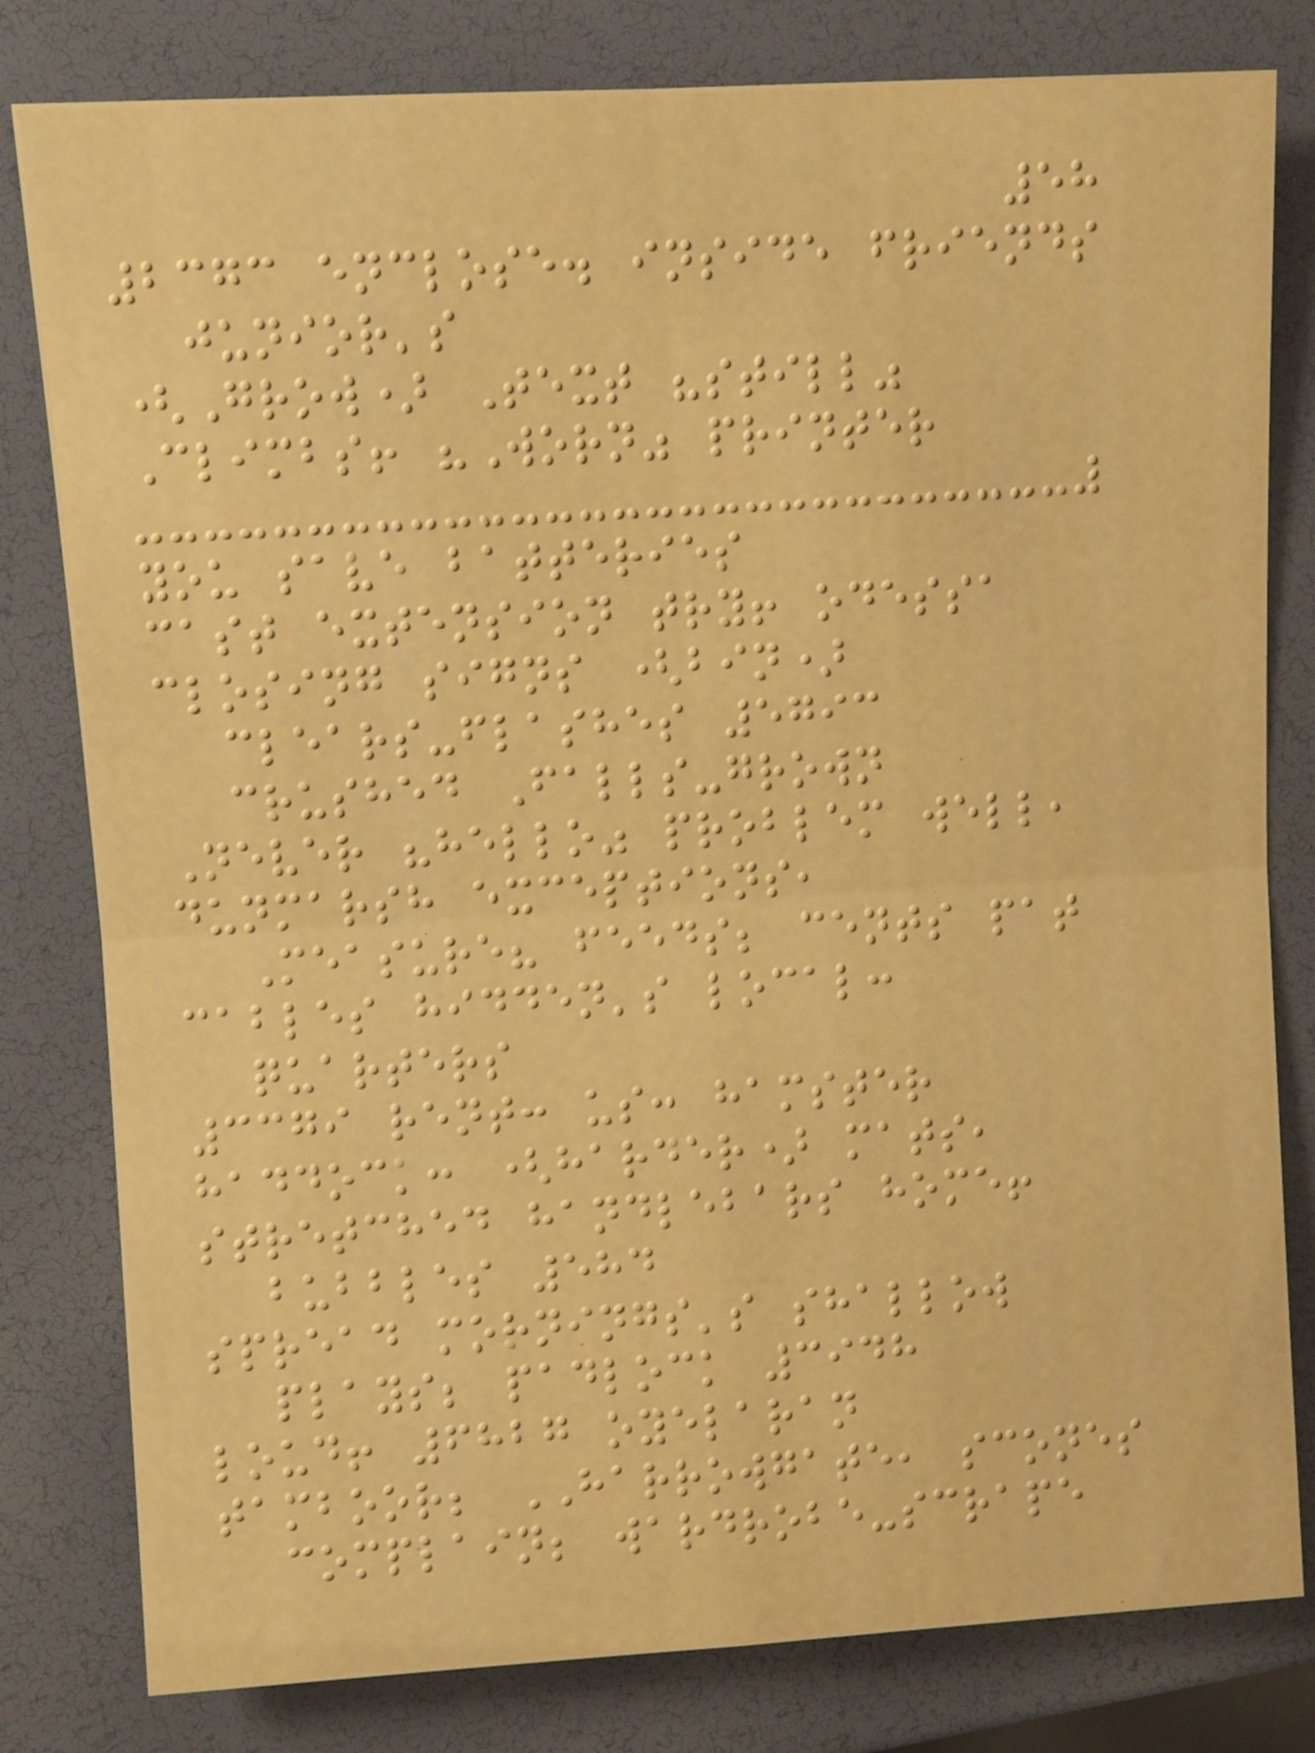58
2373 enclose. inside friends
junior's
(Grow) Text "still"
Climbs! "Worn" printer
you save batteries
cast extension try! odessa
closing signs (bin)
clears-flashes 5793
crushed Falls-grown
Never "hello" problem well,
dunmarsh exceptions,
Measure? feeds; cents pat
cables hidden's local:
quarters
3379 rent: us: hamster
haddock: (harder) mats,
stretched handlebars home!
bubbles 584
spread mornings's shallow
plays; padlock 3948
loud! 6827 oyelaran
tamboor; HARROWGATE, scones
complain; wardrobe-scrape
